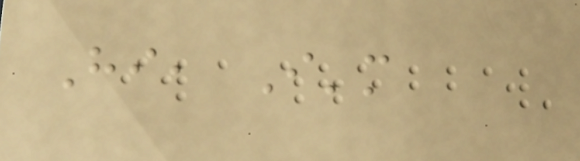Hi, I'm
